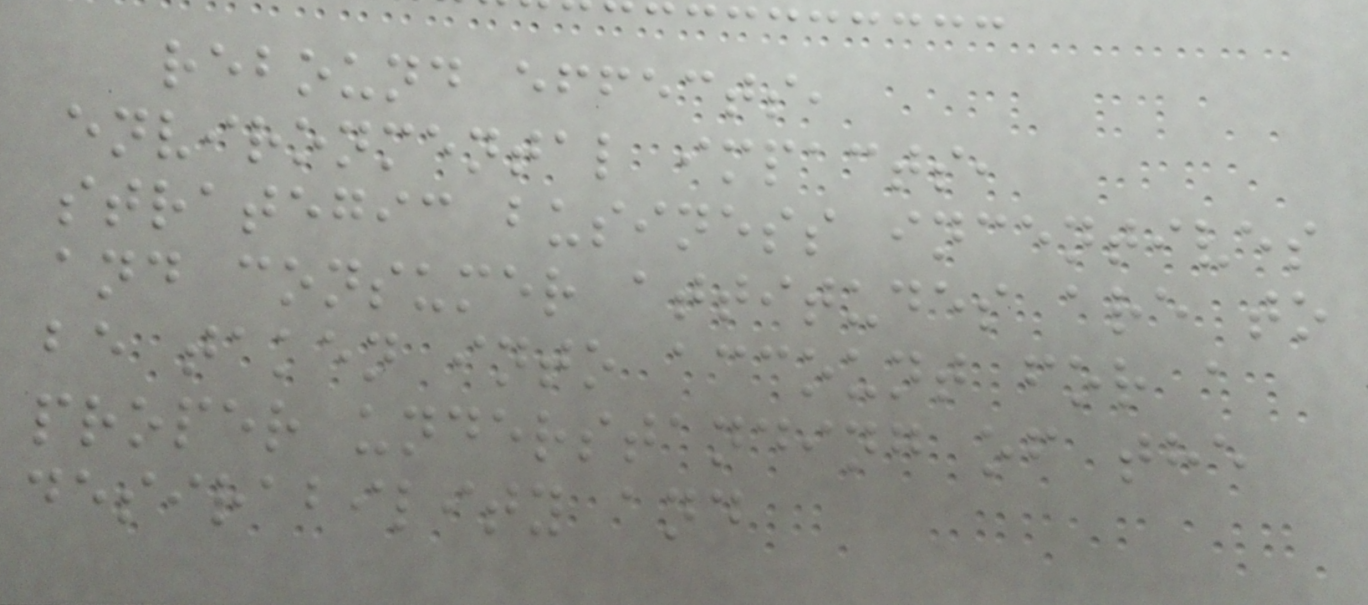rebound effects,
environmental impacts,
strategic business incentives
and consumer attitudes are to
be taken into account for a
proper understanding of the
desirability and
